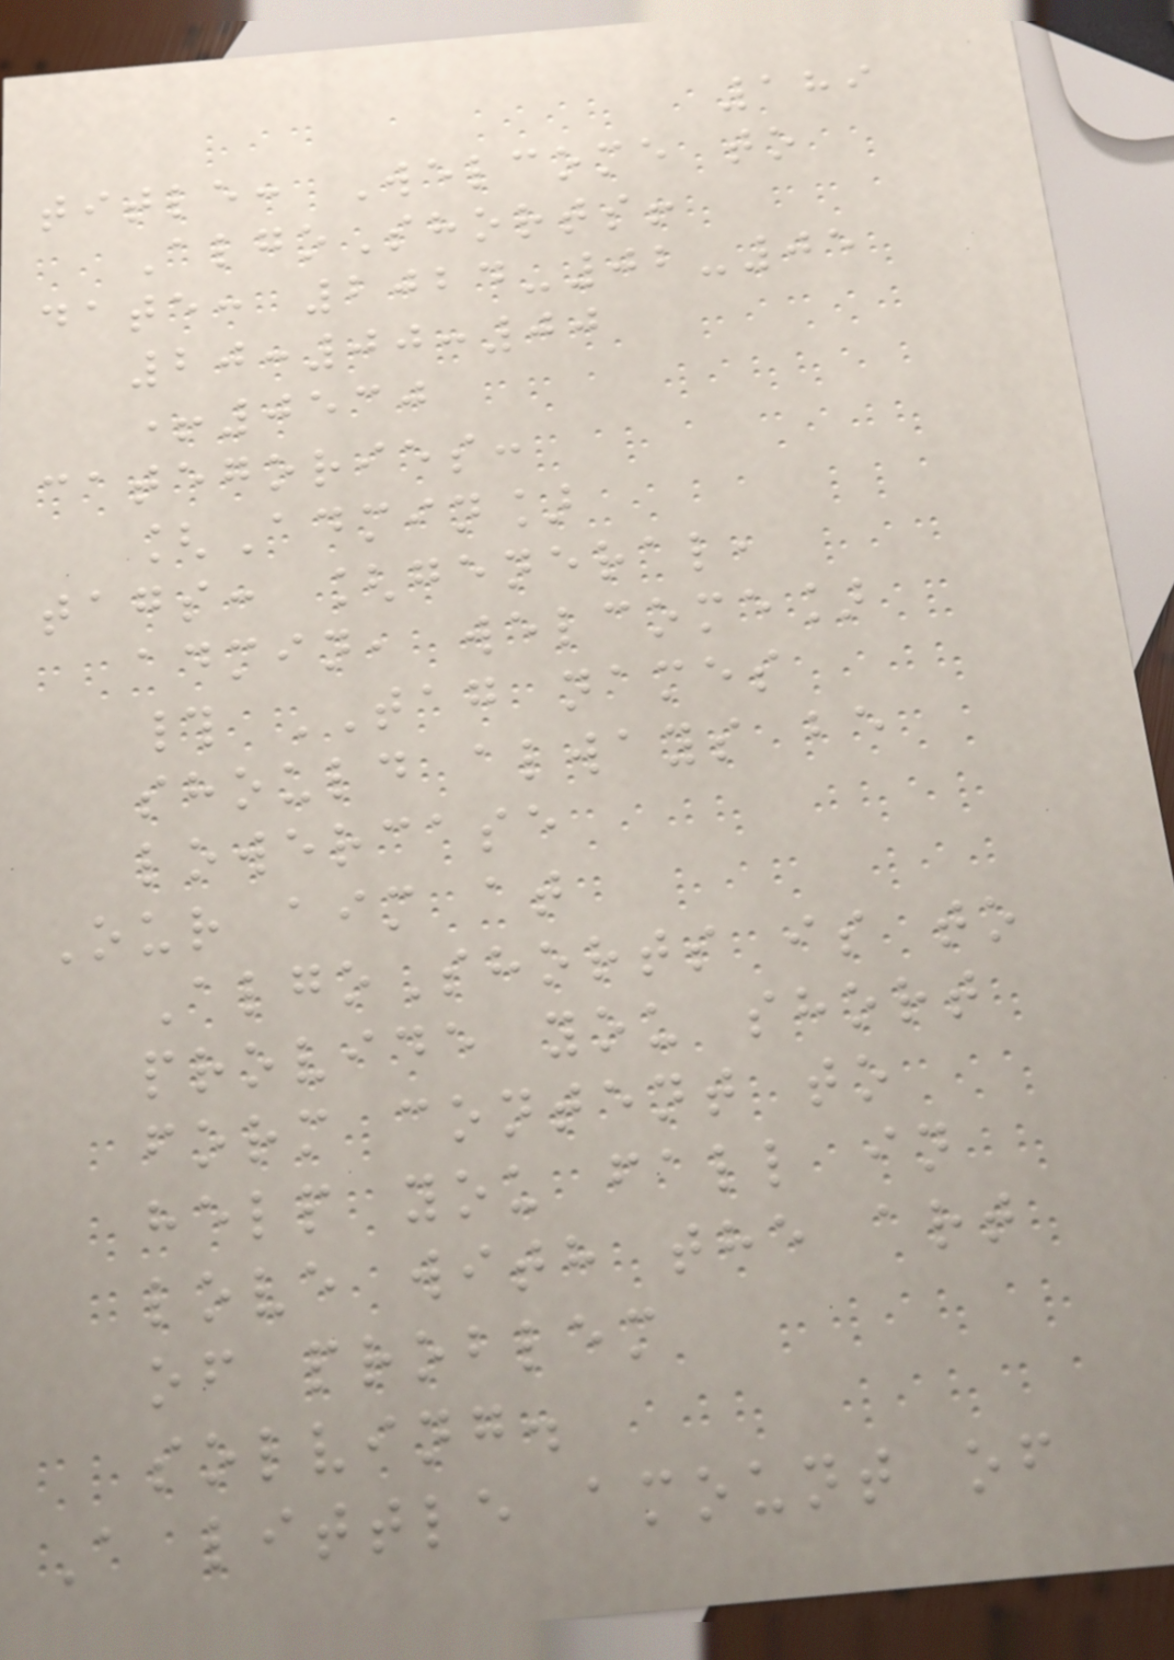189
title: Welcome to
AlgoShorts!
date: 2024-02-05
20:00:00
+0530
categories:
[Admin]
tags: [general,
admin, welcome]
# TAG names
should always be
lowercase
Our aim at
AlgoShorts is to
provide you short
form content to
help you fall in
love with the art
of problem
solving.
A little amount of
